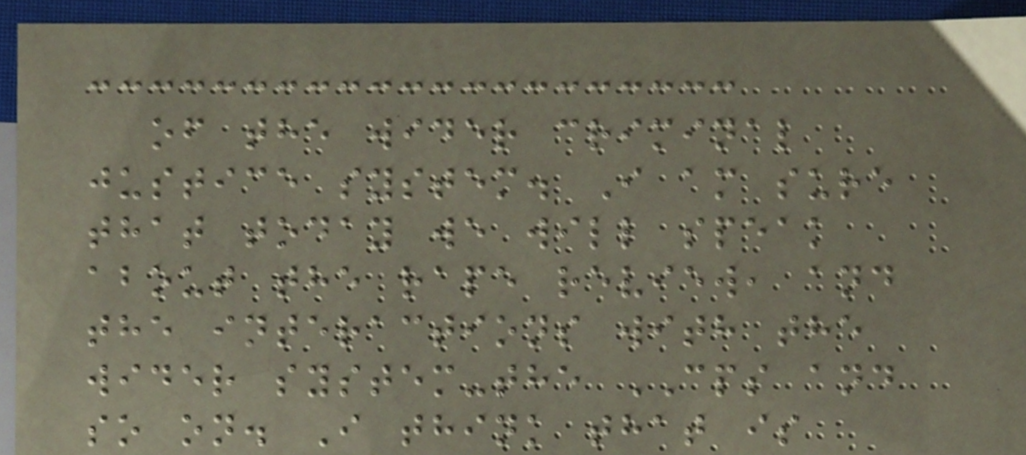of the wider criminal
justice system. I am sure
that today we will speak
about the rape review, and
the interactions with the
wider system-the CPS and
so on. I think that is
